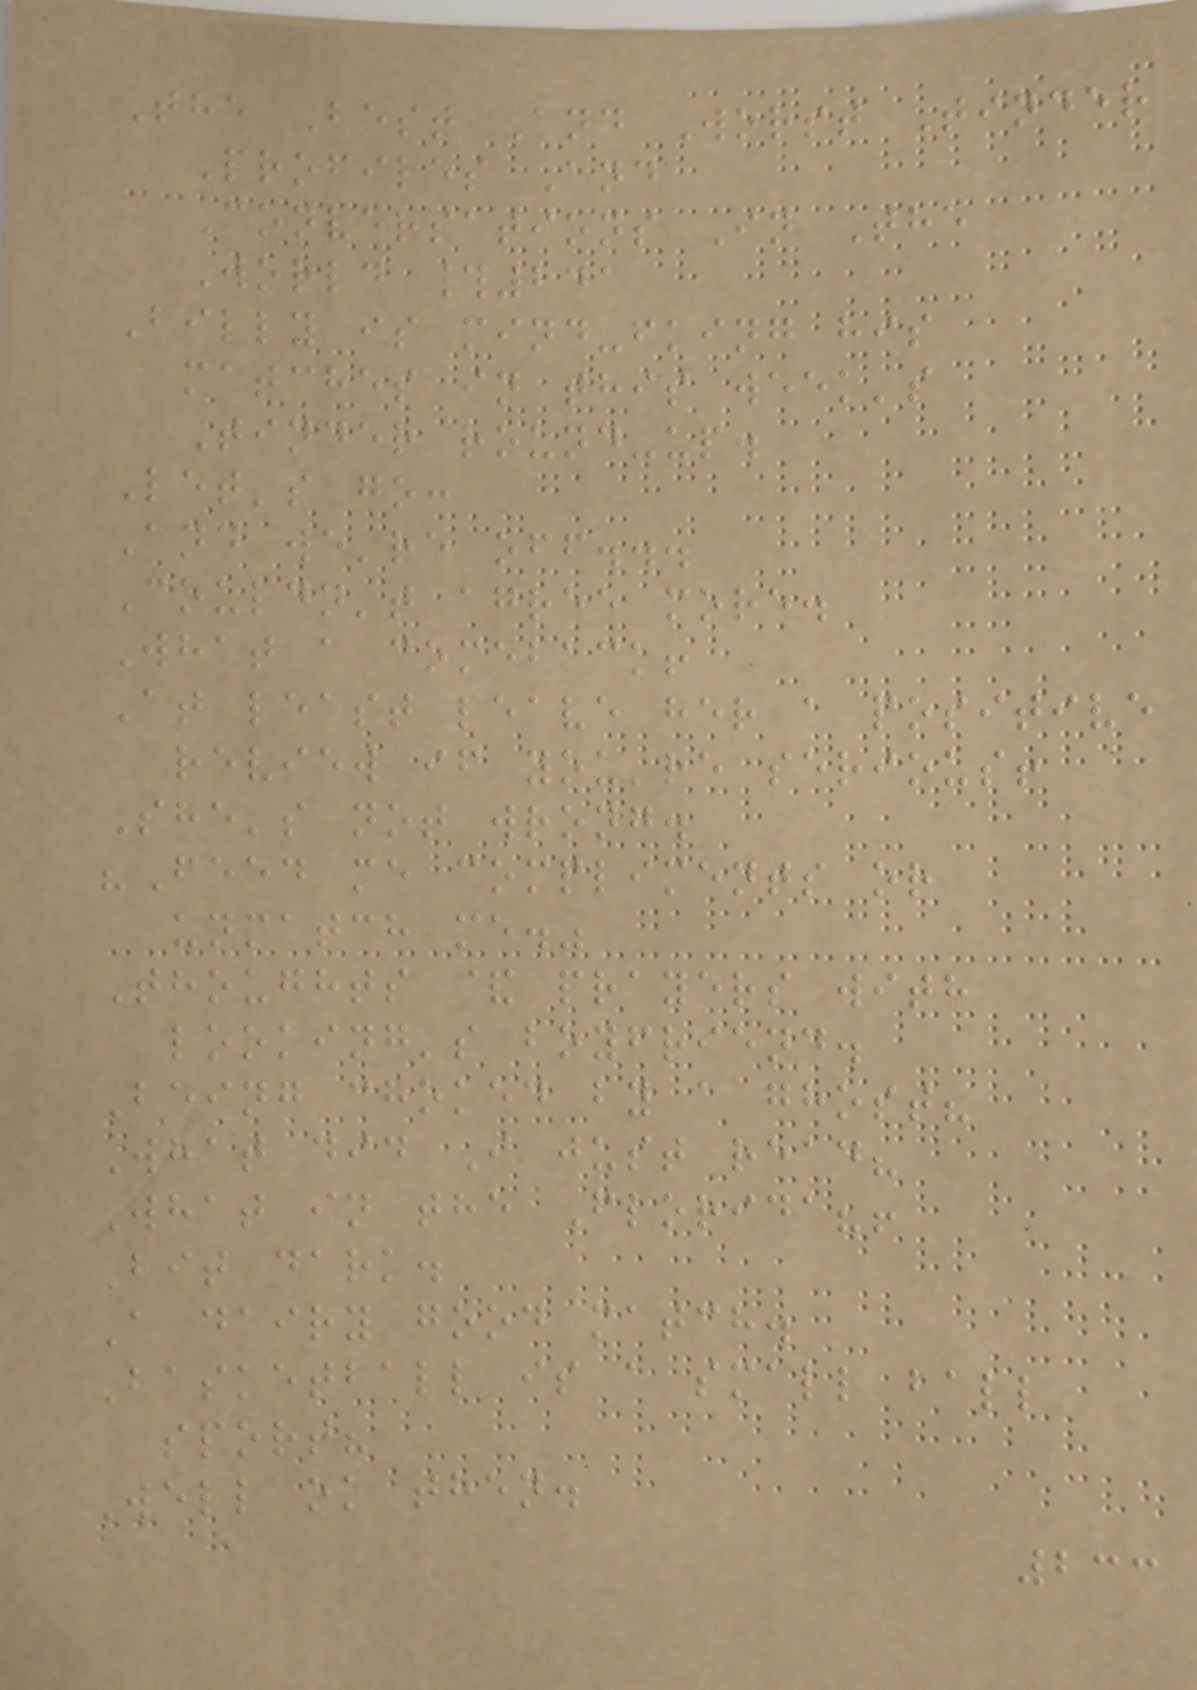The Best And Worst Tinder
Profiles And
Conversations In The
World #241
Billy is mind-fking his
matches in this week's
Tinder round-up.
Let's go:
And we're off...
Couldn't agree more.
What a comeback!
At least leave her a positive
review if you're serious!
She's not wrong.
"Feed me compliments or
unmatch me."
Thoughts & prayers with
looking's boyfriend.
Being choked by a ghost?
What did I just read?
What in the Florida?!
Bit dark.
A dairy good match.
Basketball is a small ball
sport?
Well ok then.
233
